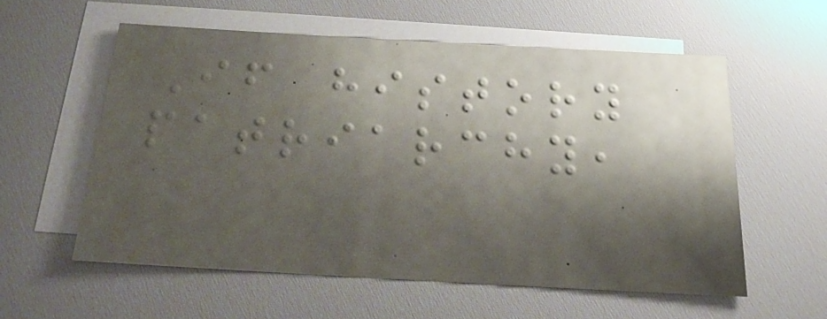If history
patriarchy,
